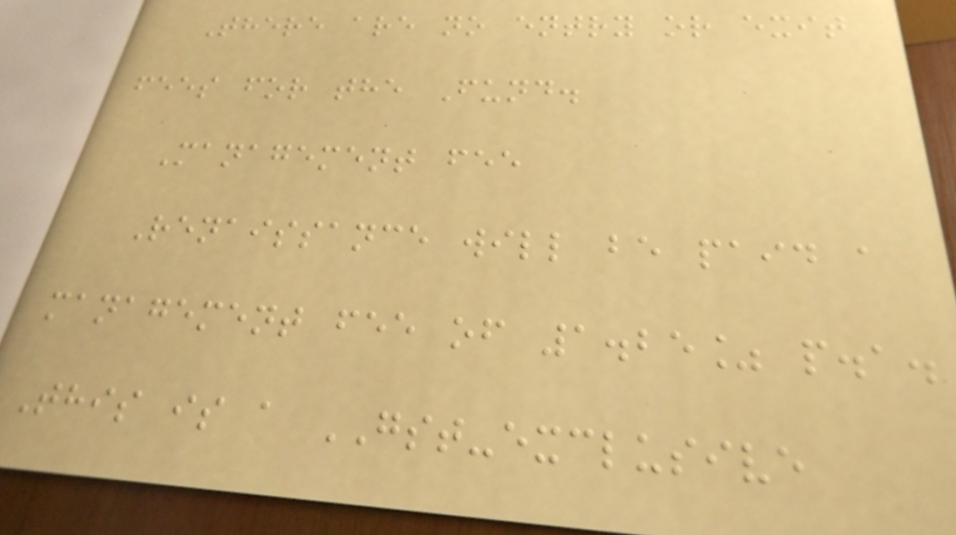There are no entry or exit
fees for the Fund.
Management fee
Renaissance will be paid a
management fee of 1.25% p.a.
This is a GST-exclusive
